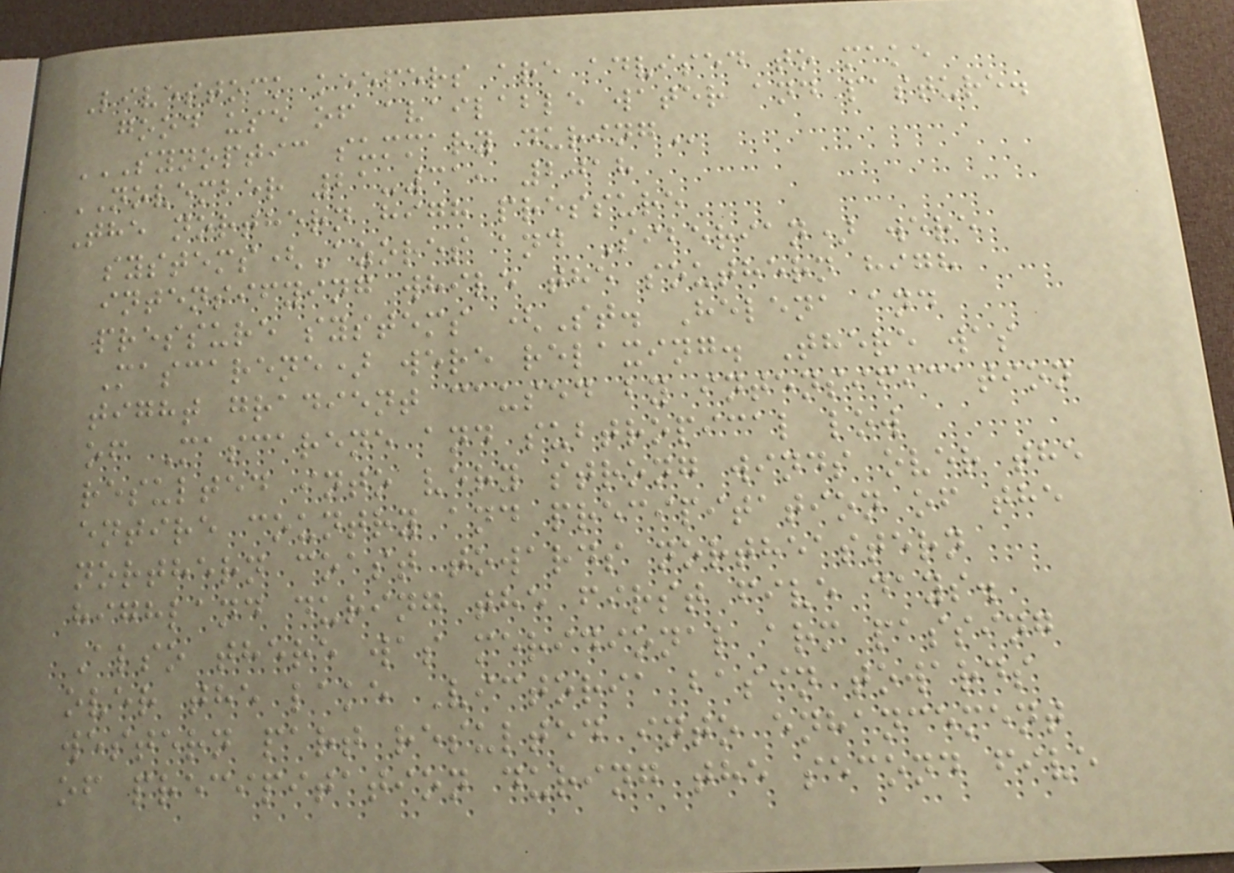Livestock keepers are advised to make
good use of available water and pasture.
SYNOPTIC SUMMARY DURING
NOVEMBER 21-31, 2018
The northern high pressure
systems(Azores and Siberian) were
intensifying while the southern high
pressure systems (St. Helena and
Mascarene) were relaxing. There was
tight gradient caused by intensification
of Mascarene and subtropical low
resulted into very strong winds over the
entire country and precipitation of the
northern coast towards northeastern
highland during the first five days.
Also there was meridional arm passing
over the lake Victoria basin towards
western part resulted into enhancement
of precipitation during the second five
